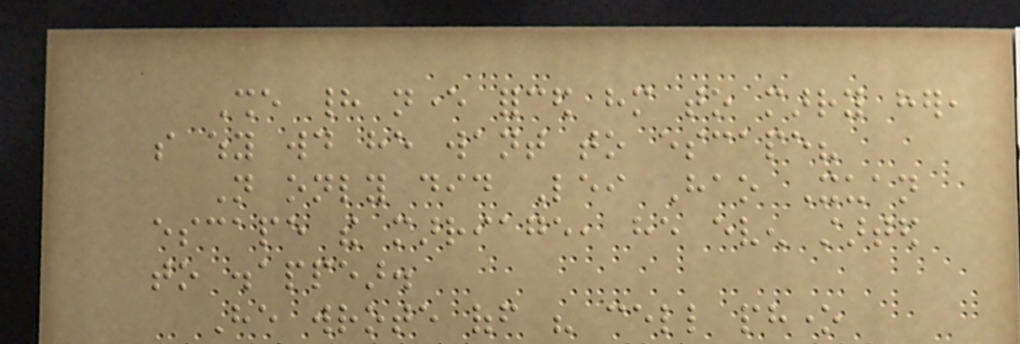She had never forced him to marry her,
so why would he want to escape?
Not only did Lei Hao Xuan
escape the marriage, he even started
to disappear.
He wrote off his cell phone
